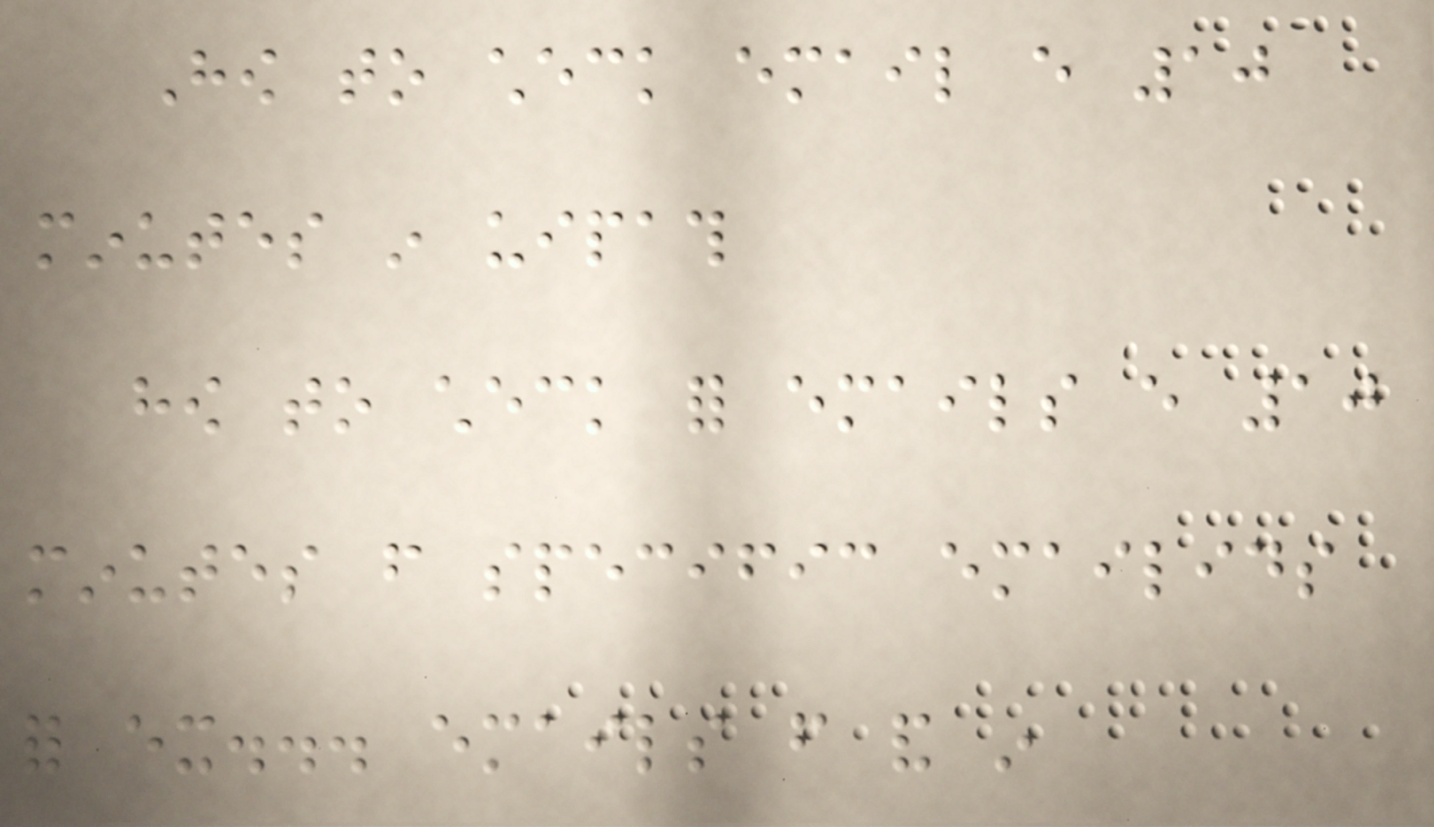How to check email every 10
minutes in uipath
how to check for emails every 10
minutes from specific emailids
for ex... emails from and in
